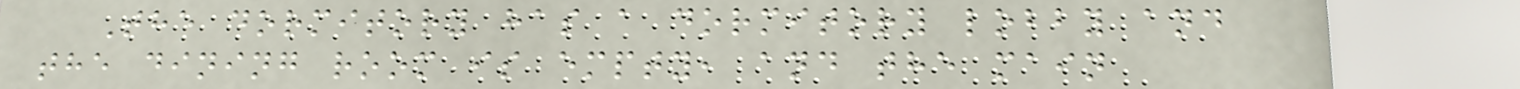The dormitory has a dormitory lobby and
the dining room is empty, and the main
